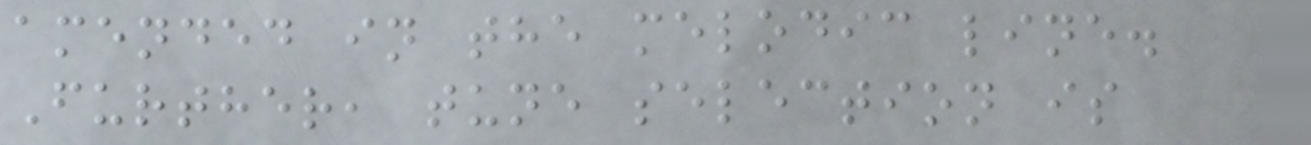amended in the melodic line.
Further, tune selection is
